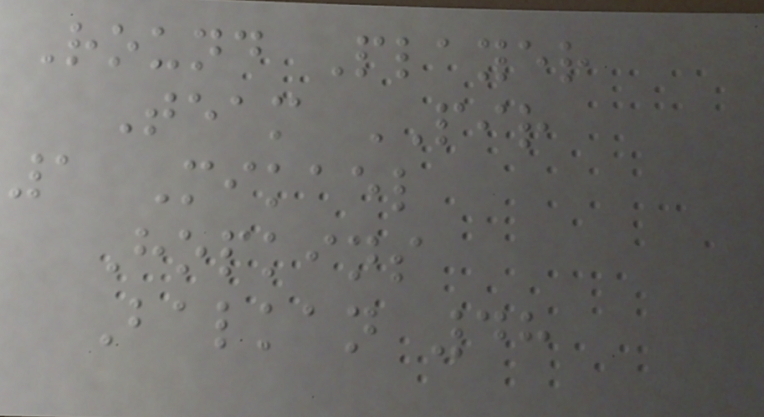Round Player
Team PIR
1 Mikael
Hopkins
Balkan 48
